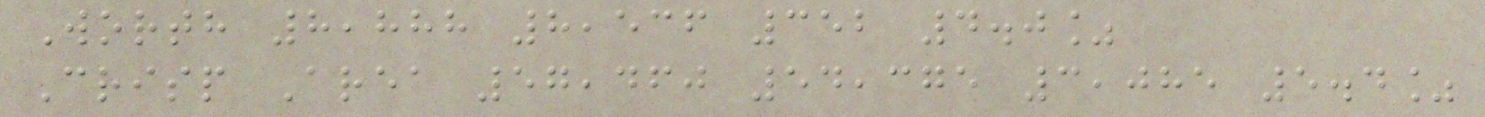Worth 8,888 8,536 352 4.0%
Crisp Area 57,460 54,375 3,085 5.4%
